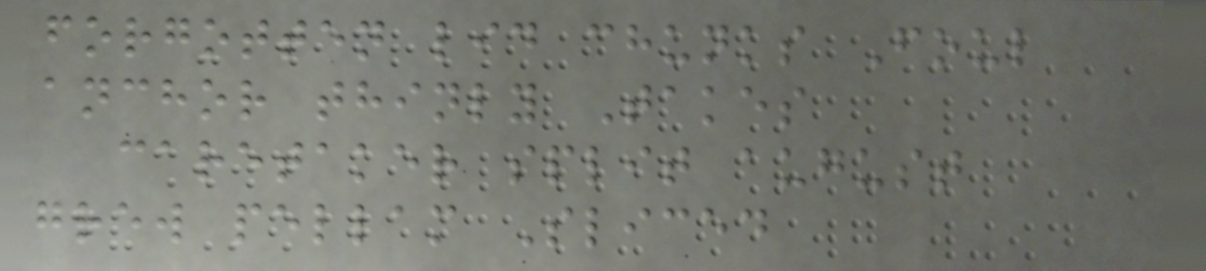forgotten lid chunks Foul
anchor thinly Takes
caretaker split august
grew pellam Sliced
